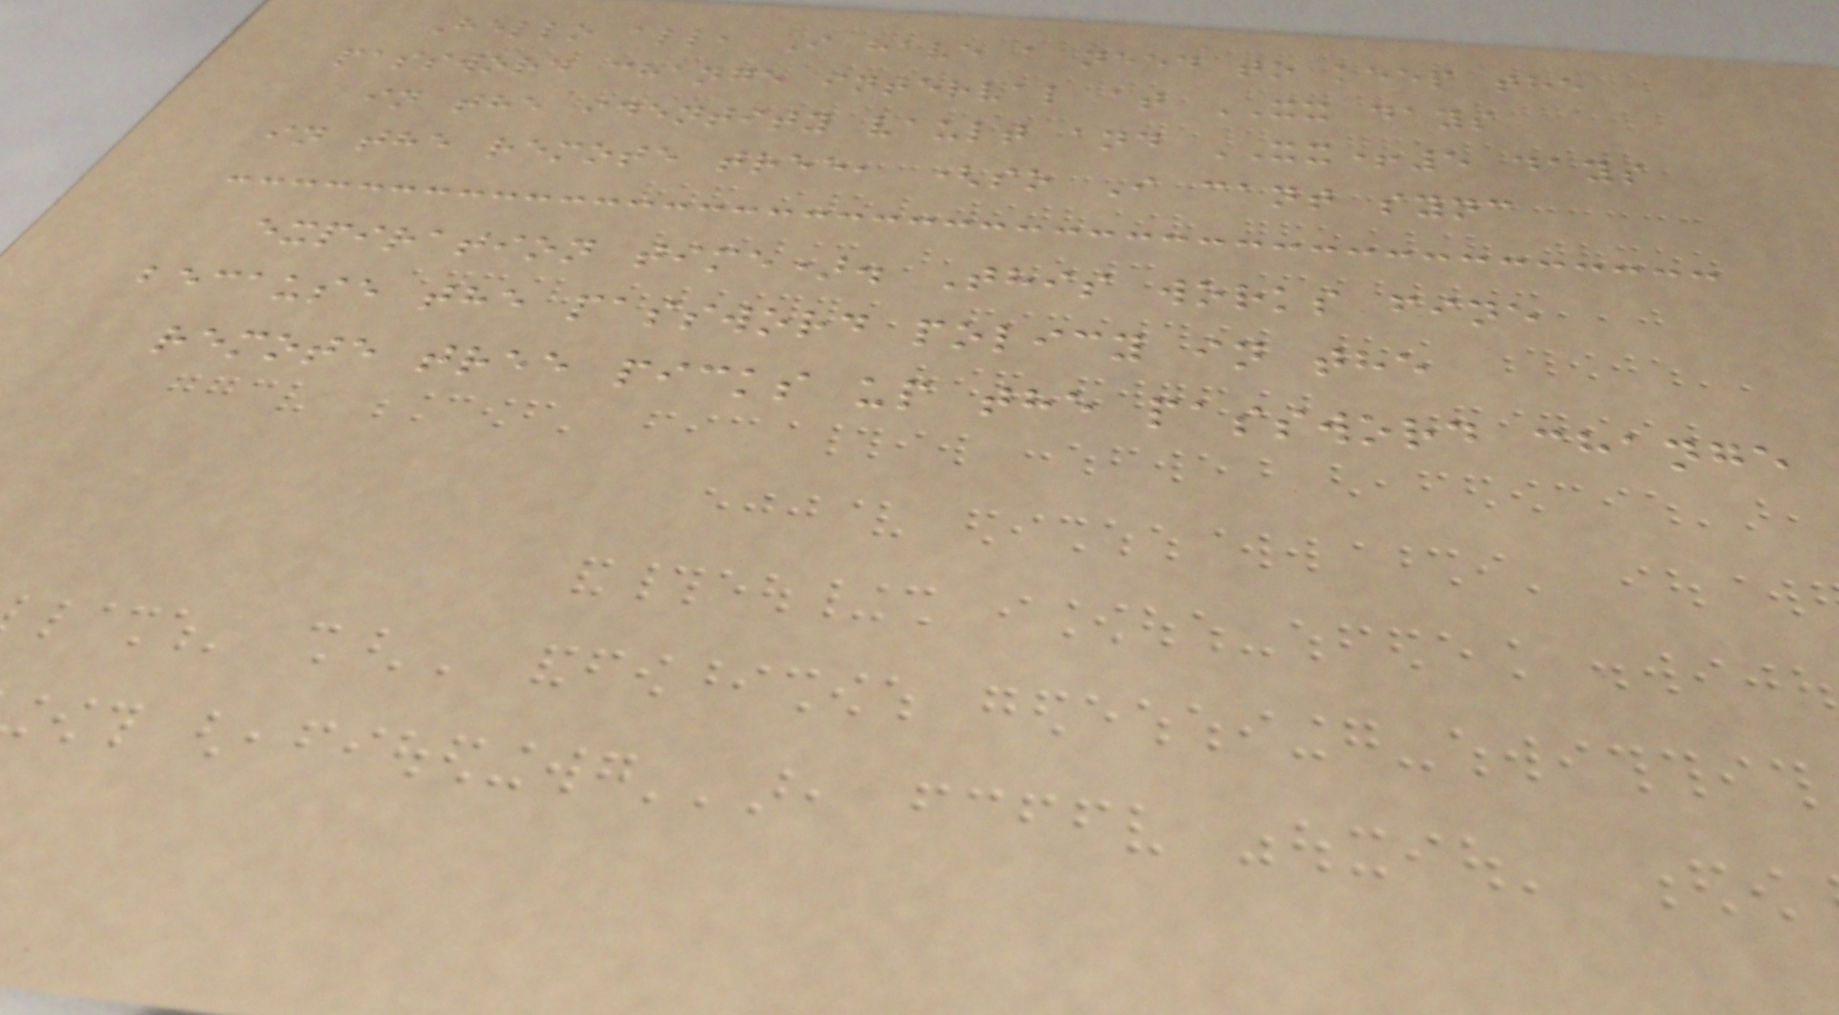Hello all, I have a need to keep the
password change interval at XX days
in the identity vault and XX+5 days
in the remote tree, (so I cant sync
expiration time). This works fine
because the password policy in the
remote tree picks up the password change
